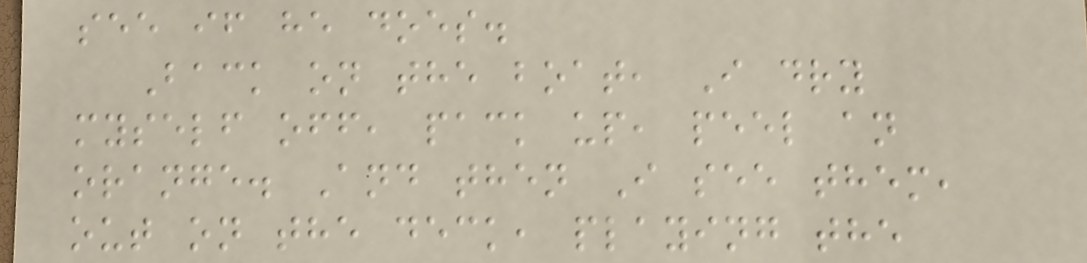see if he does.
Back on the boat, I dry
myself off, pack up, peel an
orange. And then I see them,
out on the deck, playing the
